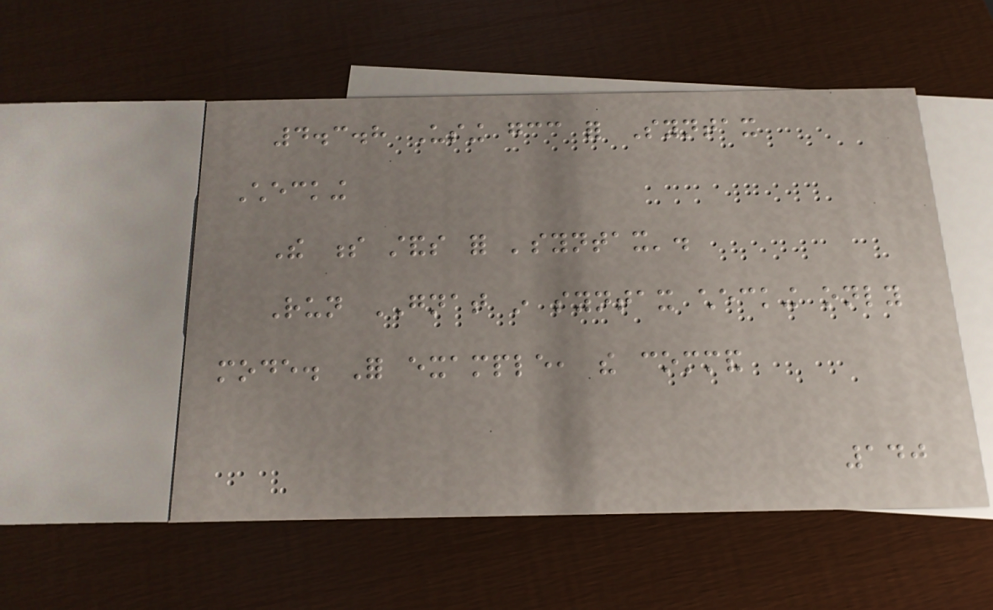4.3.8 Using gcc for Syntax
Checking
The s stands for 'syntax'.
Run GNAT in syntax checking only
mode. For example, the command
140
